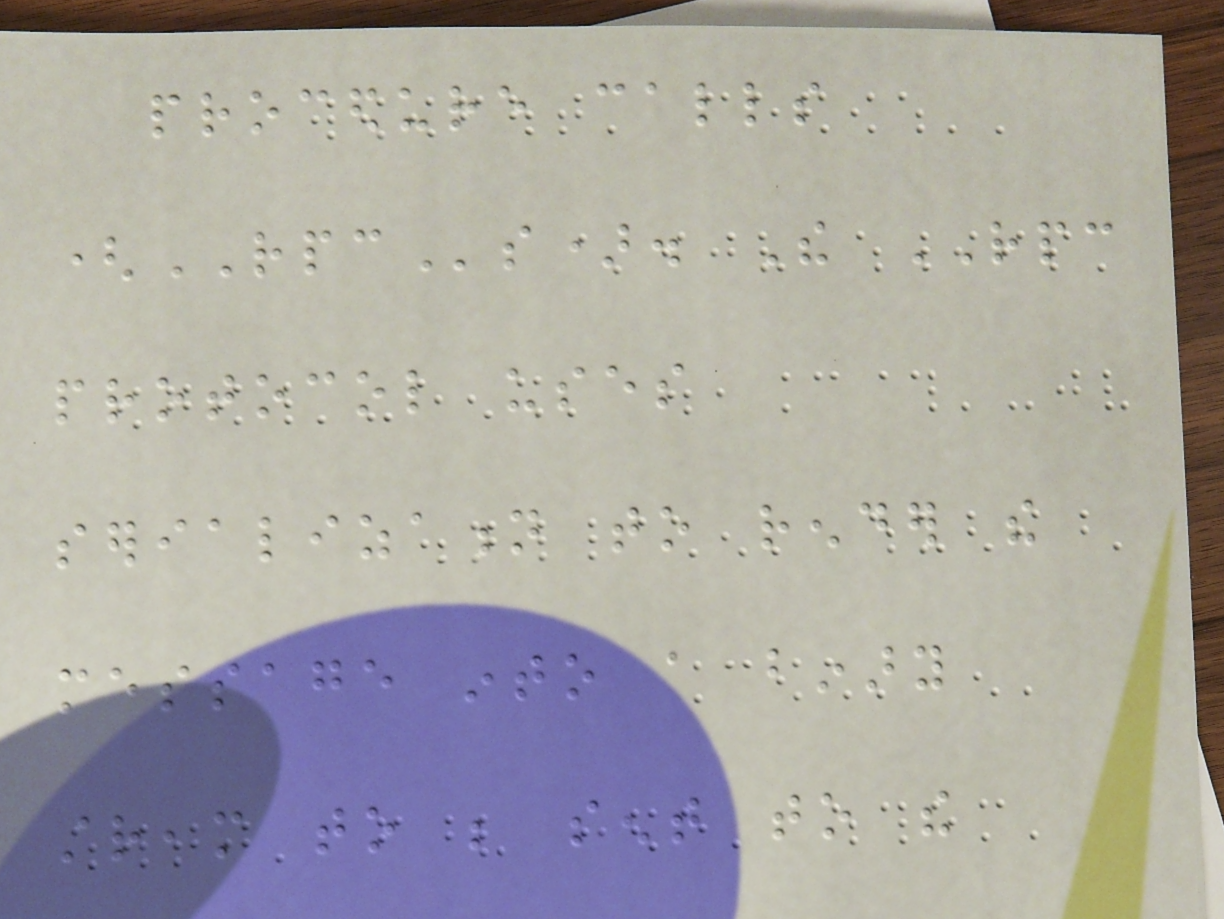procedure calls
(RPCs). The RPC
protocol uses
serialization to render the
message into a binary
stream to be sent to the
